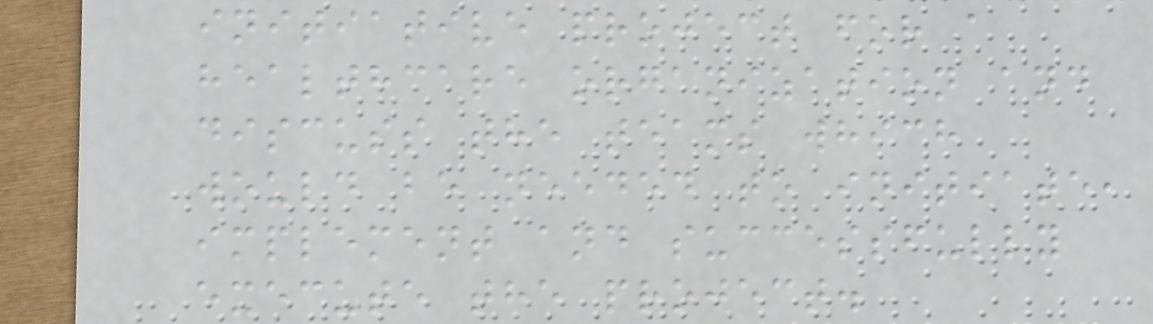initiative project for a
healthcare organization and
discuss the teams which
would be needed to initiate,
implement and successfully
execute the project.
